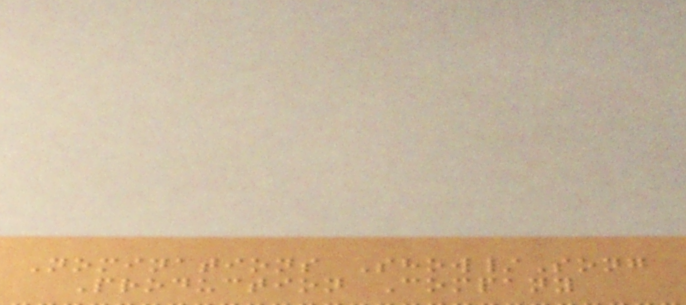Nominations Show/Song
Production Company
